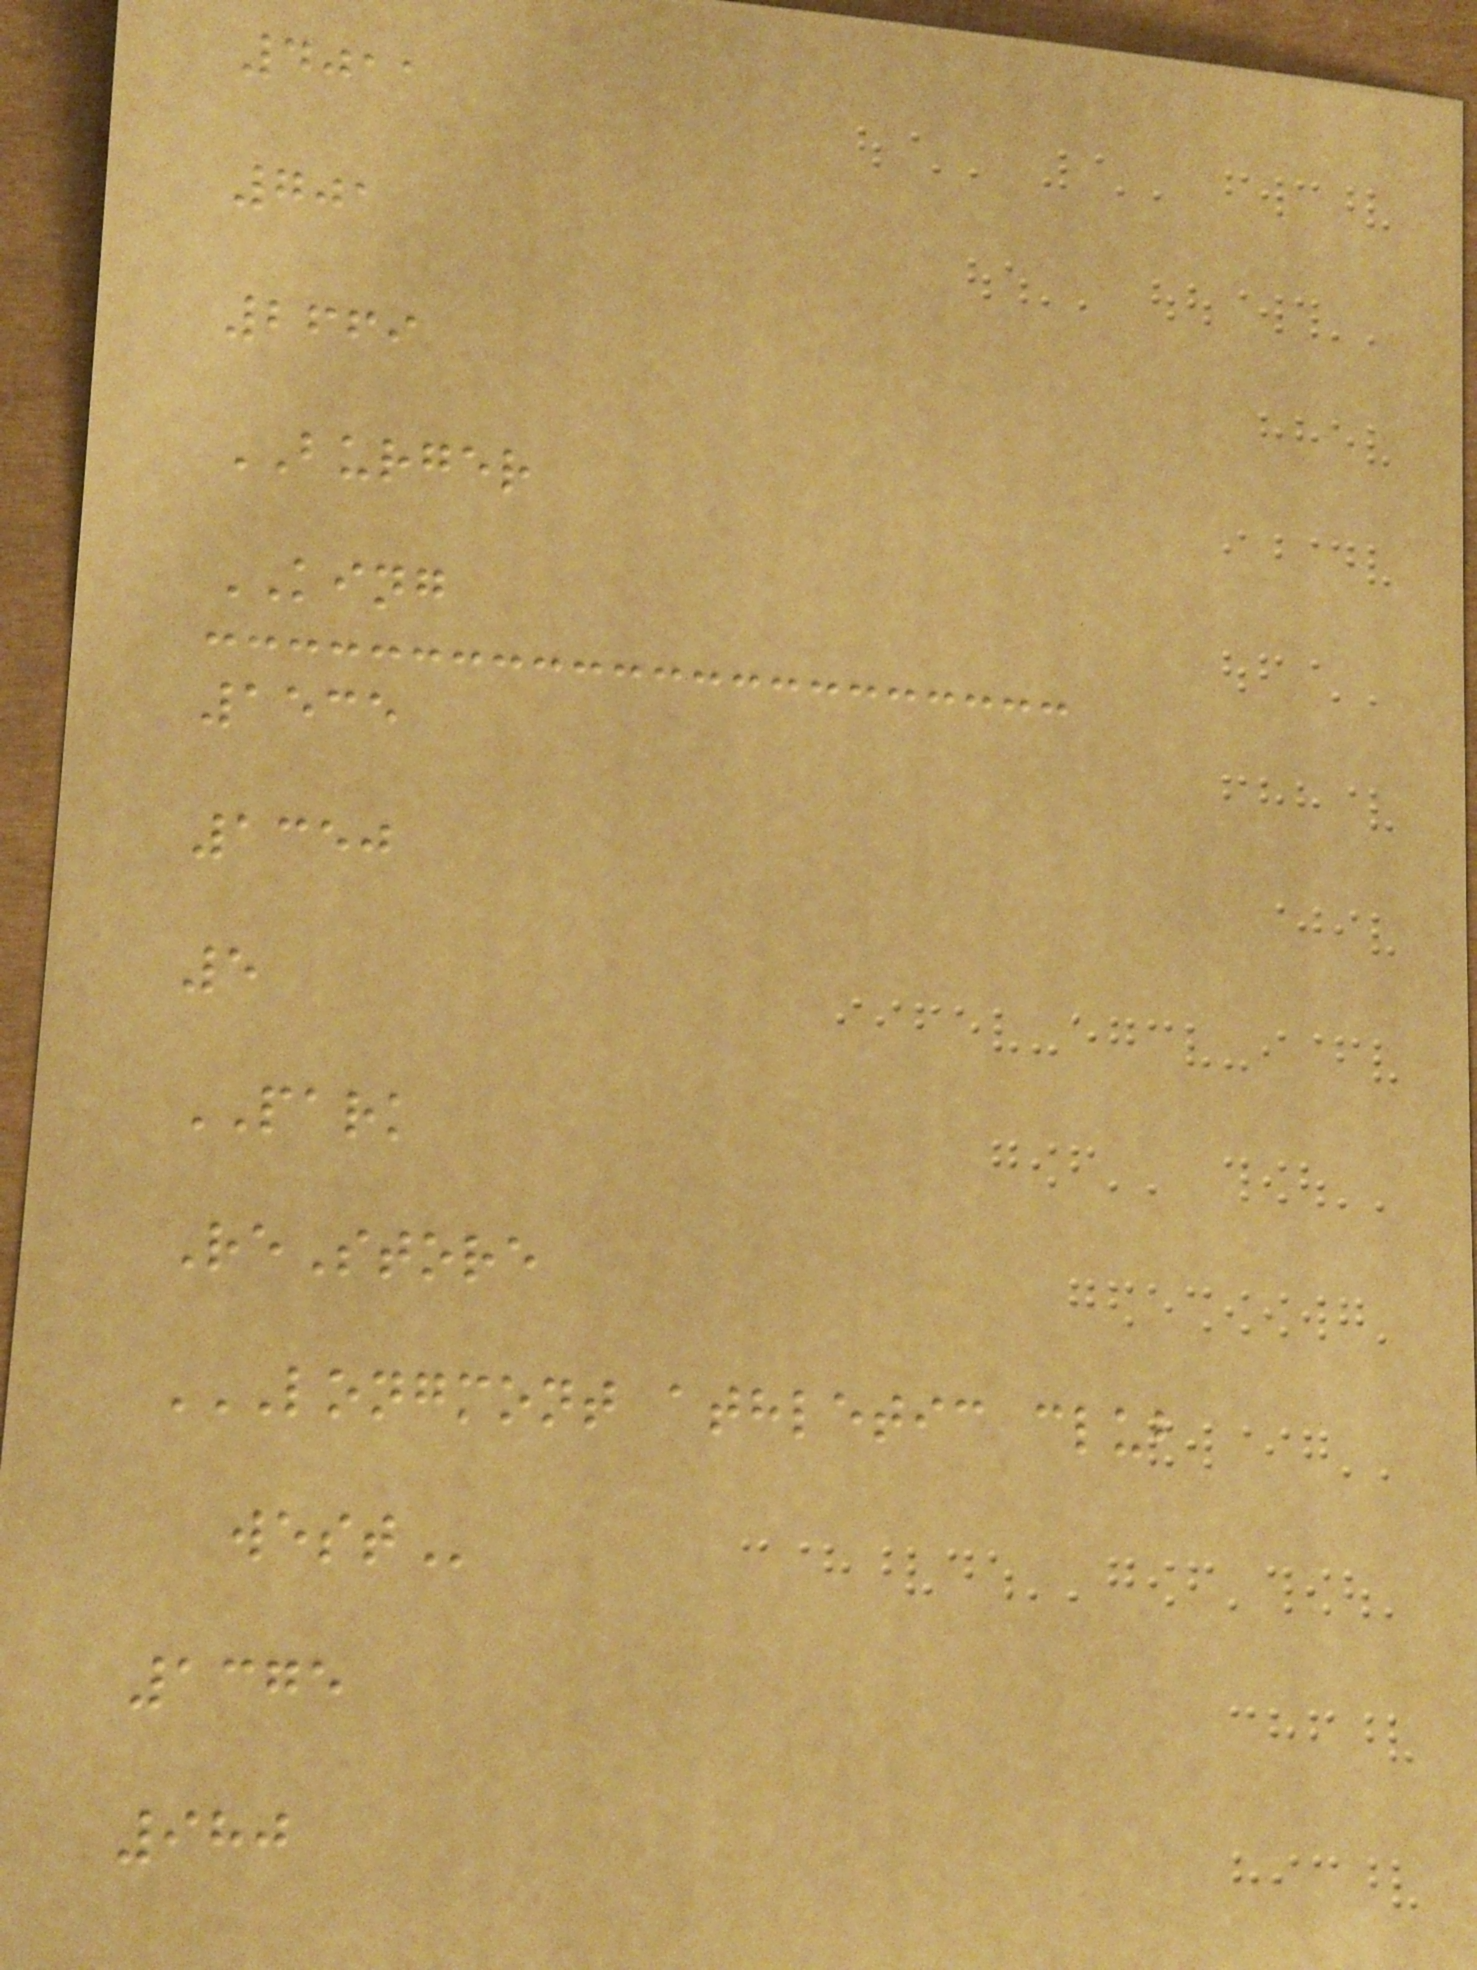4011
701
2669
BURGER
KING
1535
1350
5
PARK
ReStore
LONGMONT ATHLETIC CLUB
WEST
1375
980
